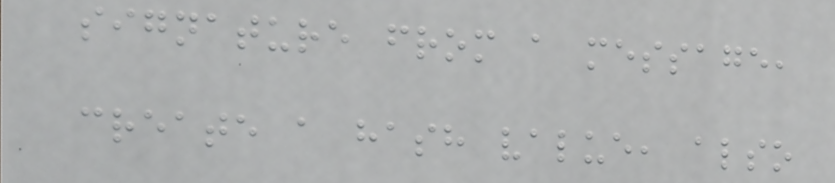signature from a message,
create a hash value, also
